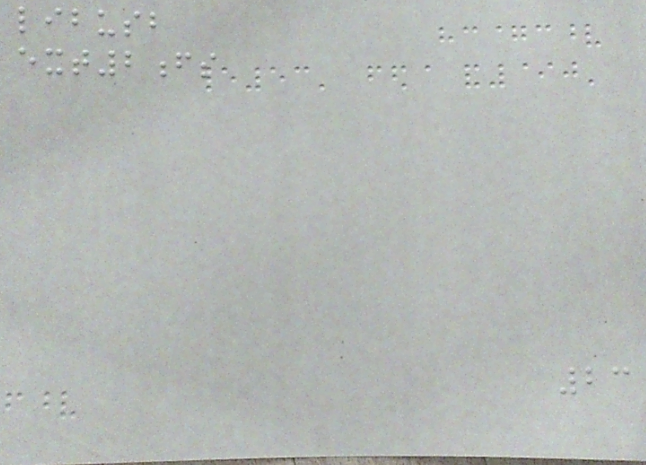libusb
ext2fs
23
